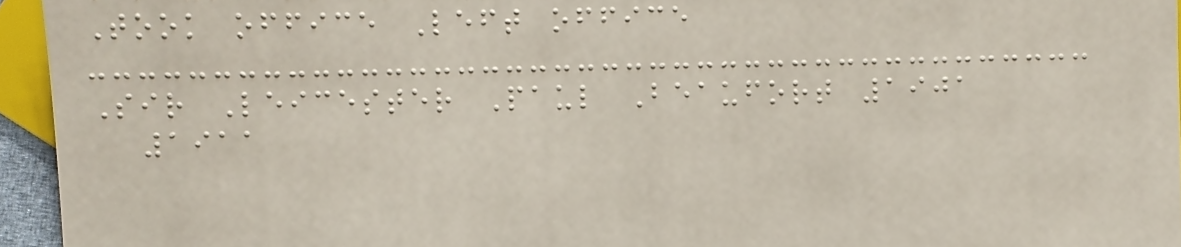Took office Left office
Sir Leicester Paul Beaufort 1901
1911
